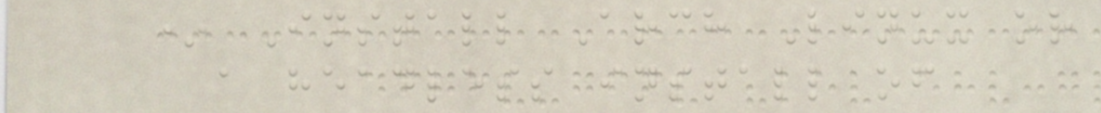* Install Arch Linux or
a headless install of
